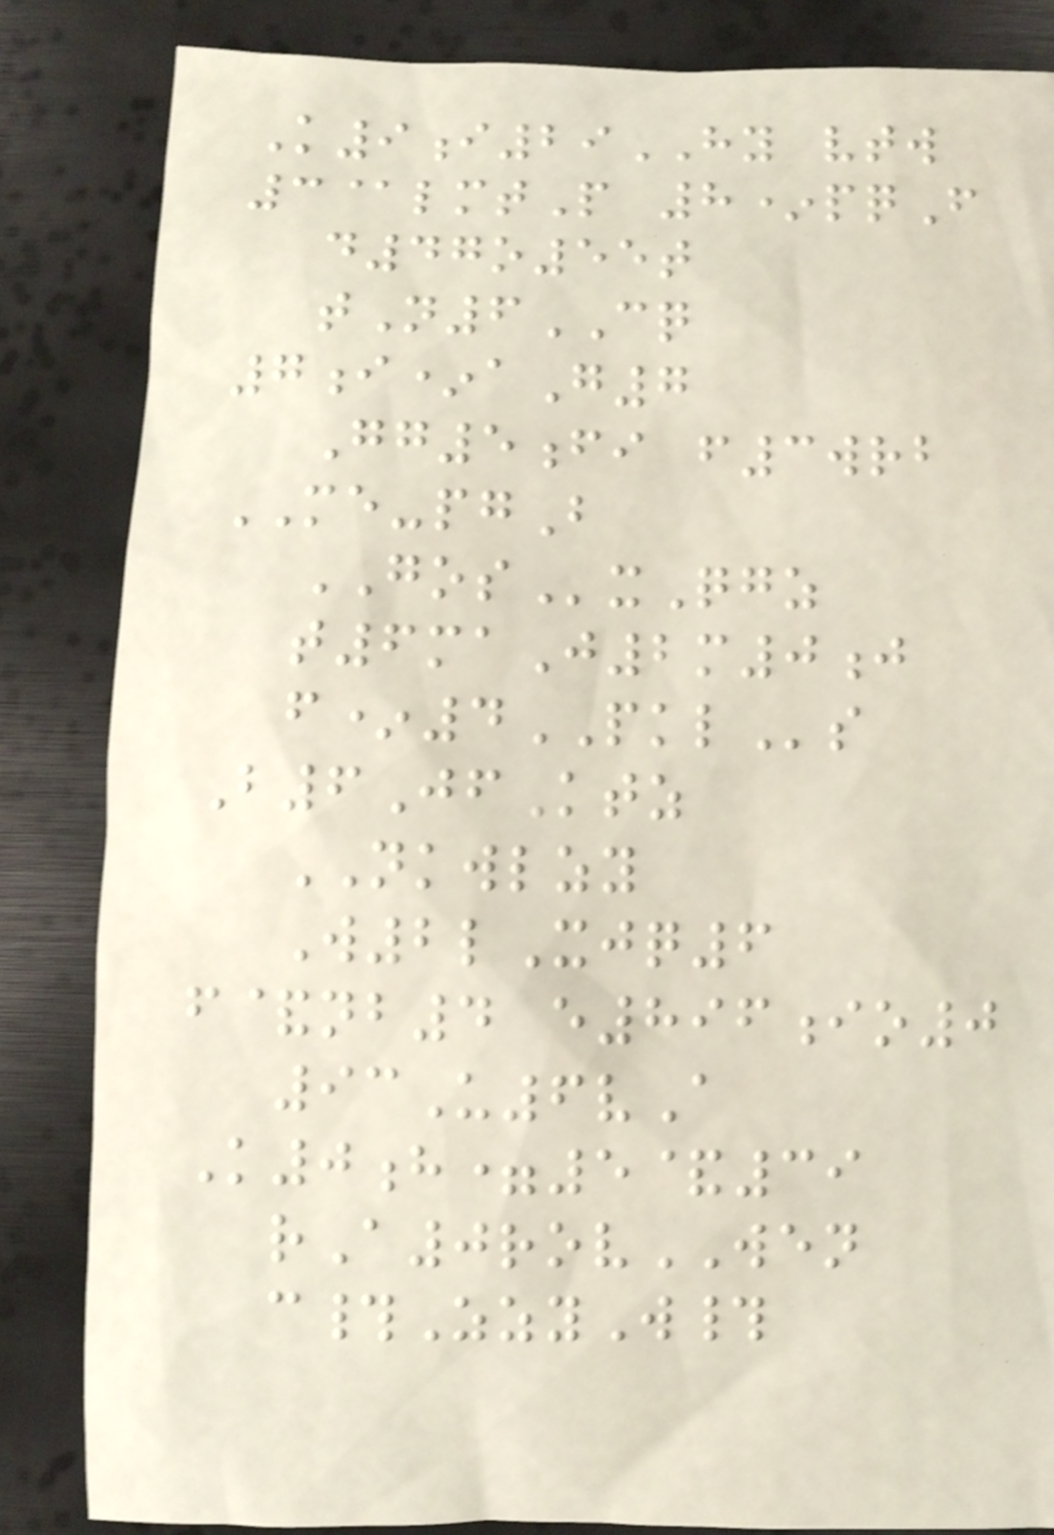K9i29HY vtw
3@lmtP 8*pqF
d47o55t
tN6CQ
7i*aG7
Gg5fi f3wrb
ME-pgB
GOSxQgz
t6maJ2m0j
f*4PKLs
B6JfKtz
NKWLZY
W2lXjq6
f&nb4 e896io0
93U6vA
K0h=5&39
rA0rovWEN
c#ZzyW#
